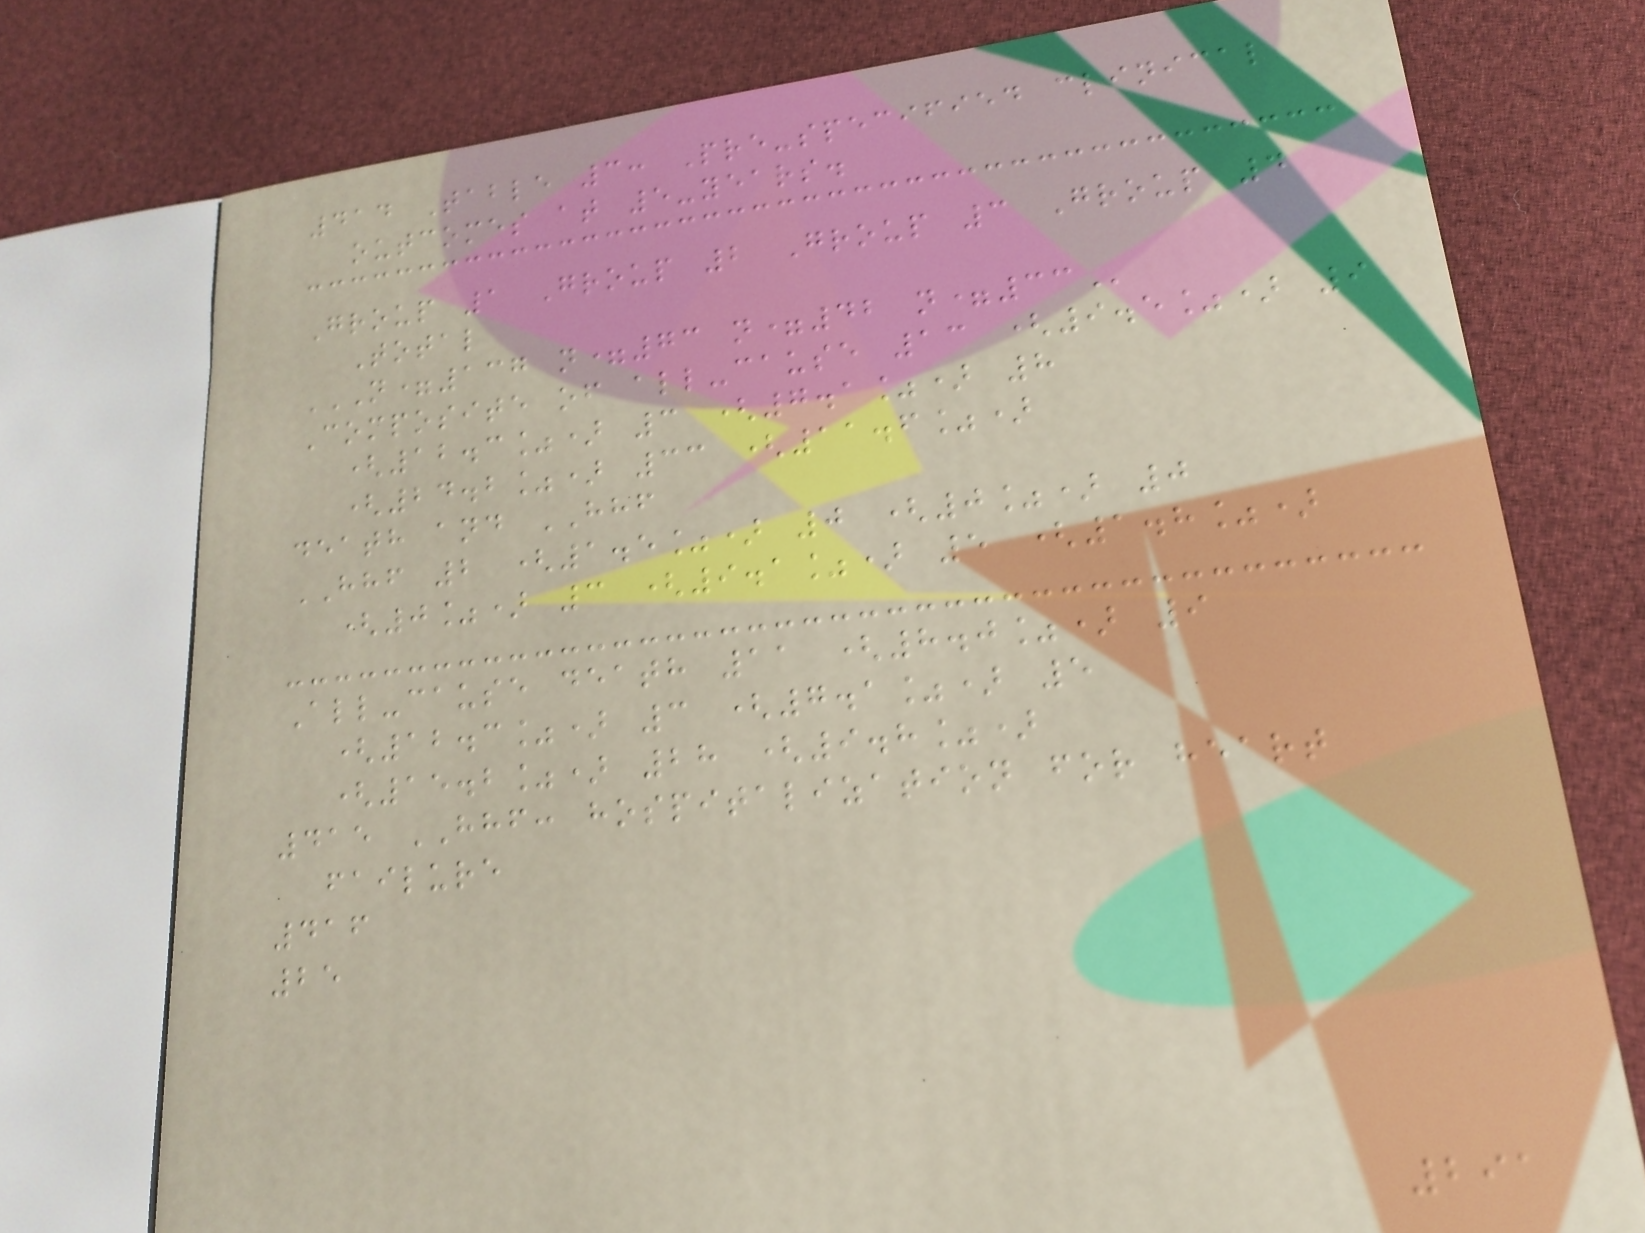414 Table 3: Pre-specified clinical
outcomes at 5-years.
Group 1 Group 2 Group 3 Group 4
Total
N=137 N=73 N=42 N=33
Composite of all-cause 13 (9.5%) 9
(12.3%) 3 (7.1%) 8
(24.2%) 33 (11.6%)
death and HHF
HHF 2 (1.5%) 0 (0%) 0
(0%) 3 (9.1%) 5 (1.8%)
All-cause death 11 (8.0%) 9
(12.3%) 3 (7.1%) 5
(15.2%) 28 (9.8%)
415 HHF: hospitalization for heart
failure
416
25
291
